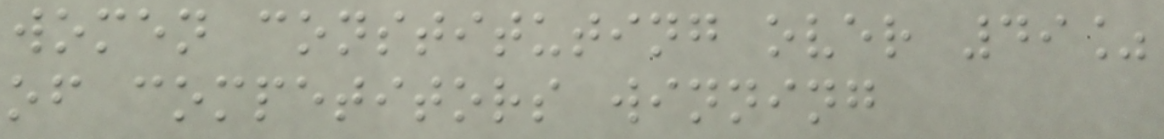women constituting over 49%
of competitors winning
